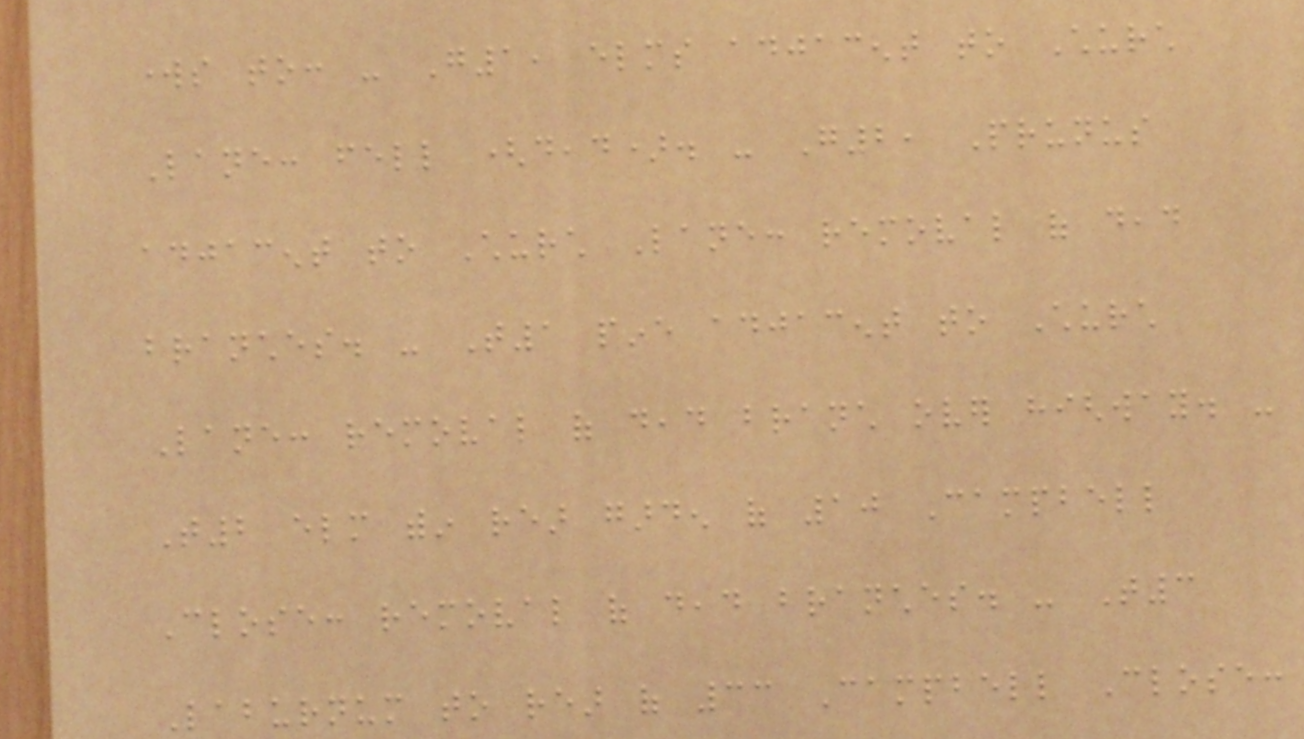works to: - G1, elms adjacent to Church
Lane: fell (dead). - G2, Prunus
adjacent to Church Lane: removal of dead
branches. - T1 pine adjacent to Church
Lane: removal of dead branch over highway. -
T2 elm within rear garden of 10 Campbell
Close: removal of dead branches. - T3
Laburnum to rear of 33 Campbell Close:
